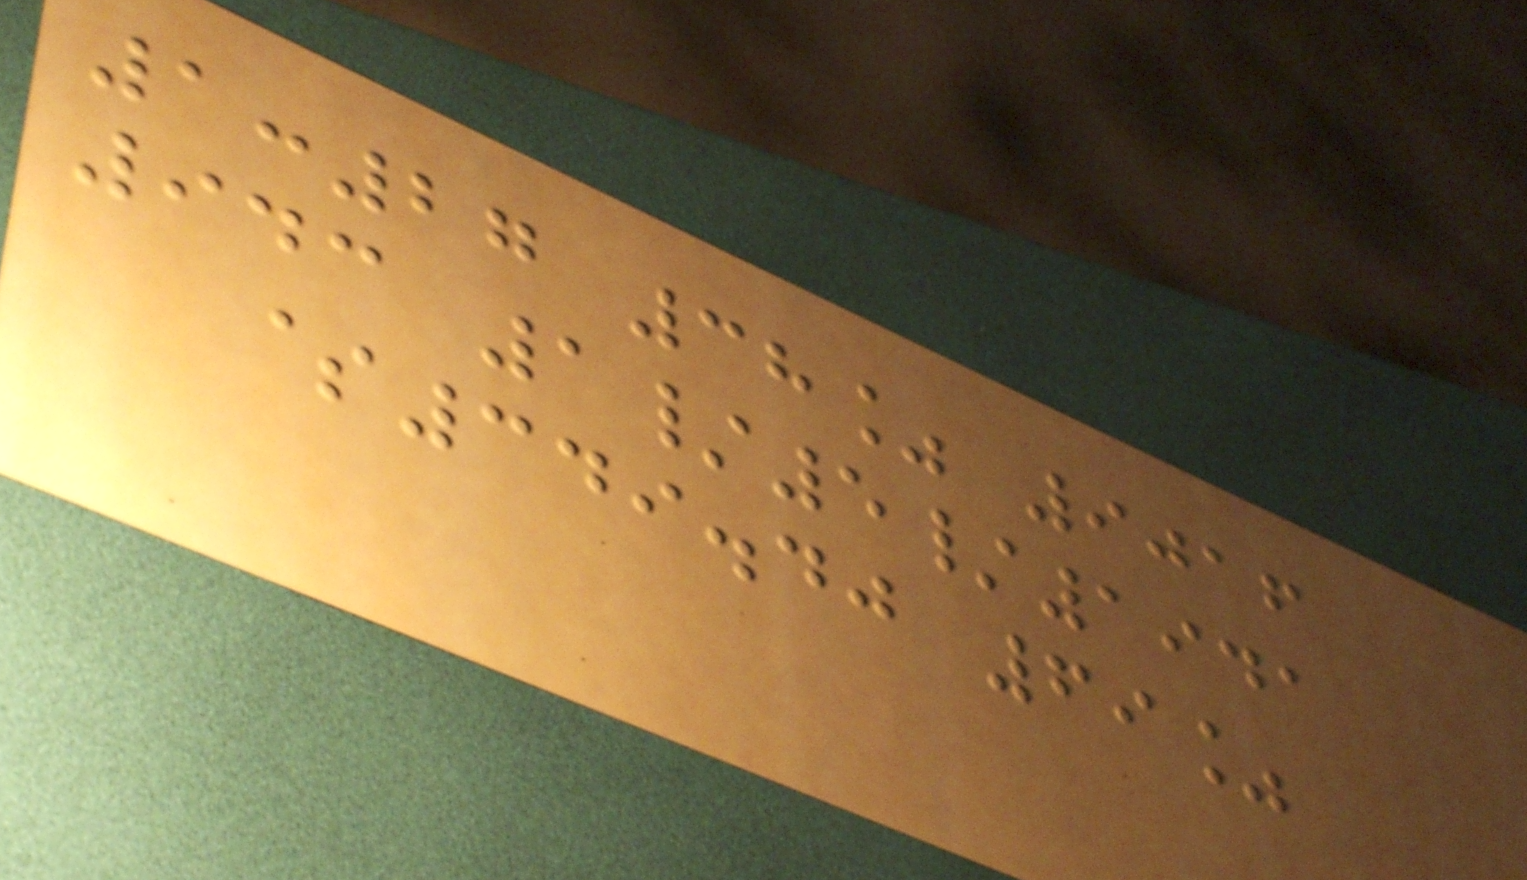1:27 38% 9016
943 1/5/1941
$349.40 69%
